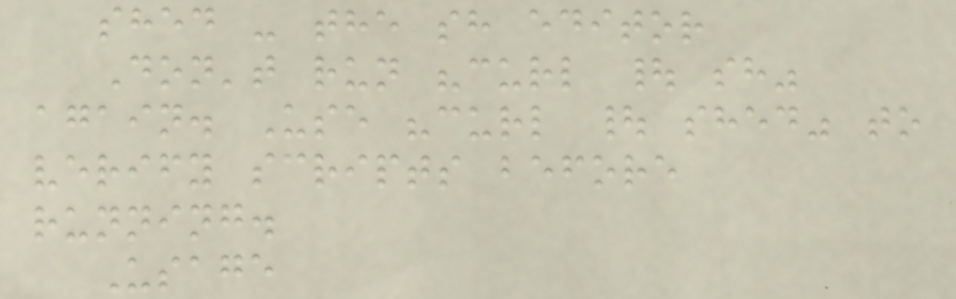shed - the sh editor
Don't run "curl | sh"
again. Use "curl | shed" to
verify scripts before
running.
Usage
